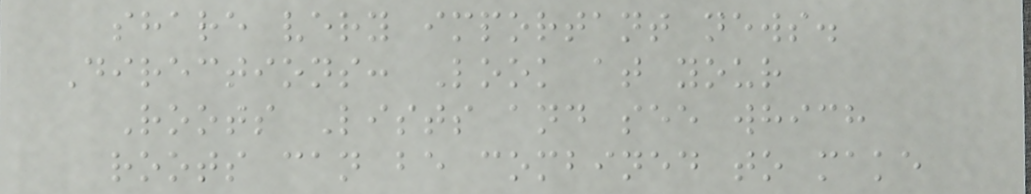share very important news.
Directions: Look at your
Roots Lists and see which
roots can be combined to make
